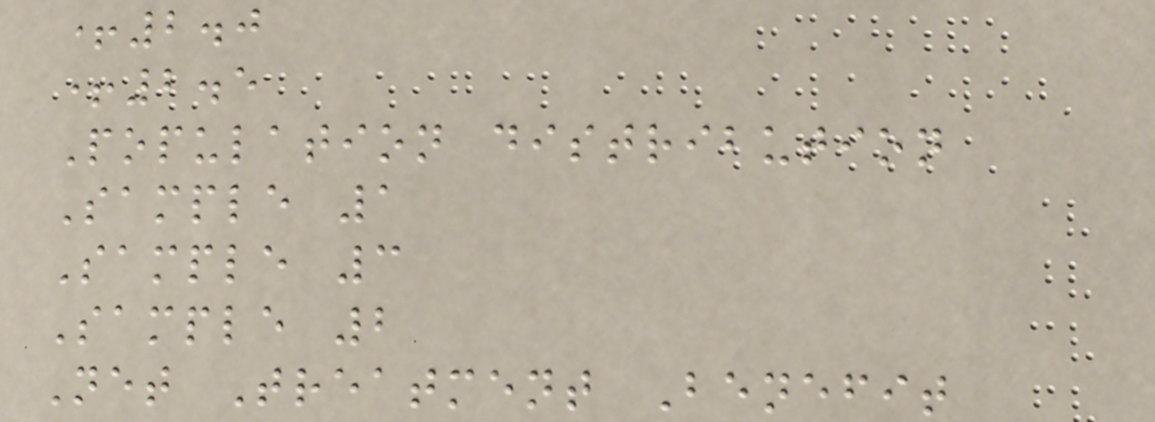+2.0
+2.5
Population distribution
Sample 1
Sample 3
Sample 2
Net Treatment Benefit
